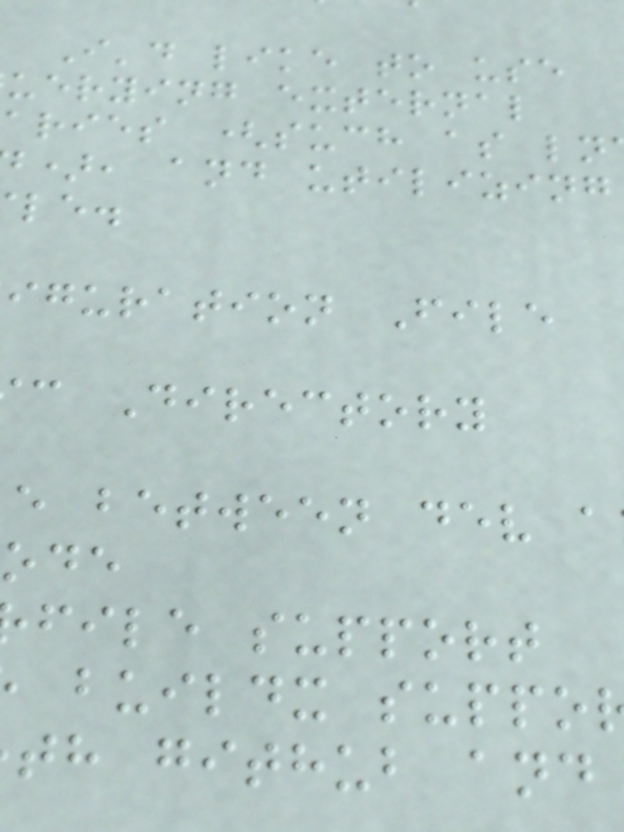I'd like to use
uerying external
aries (such as ln
), and utilizing
iguration File
c Directory
e between dev a
file support
buildx suppo
th github and
